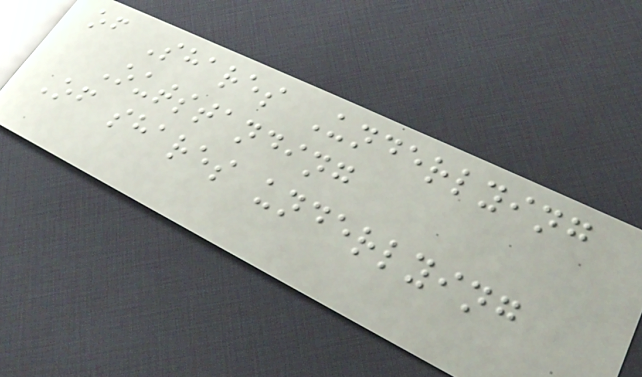of Shares Underlying
Outstanding
Of shares underlying
